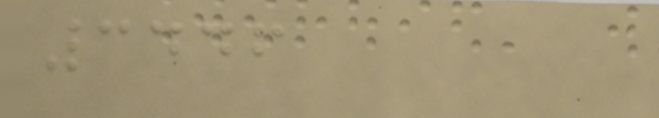3446
